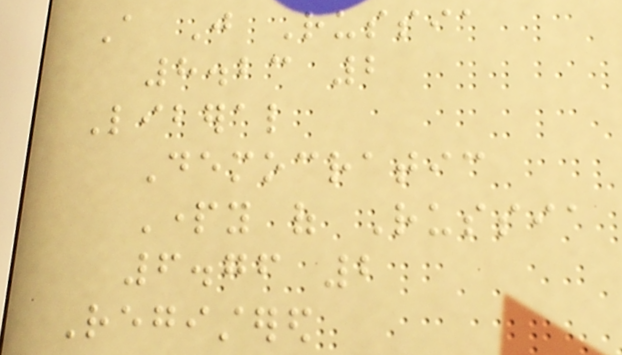A Just Russia
8.23 2
Liberal
Democratic
Party of Russia
6.76 2
Registered
